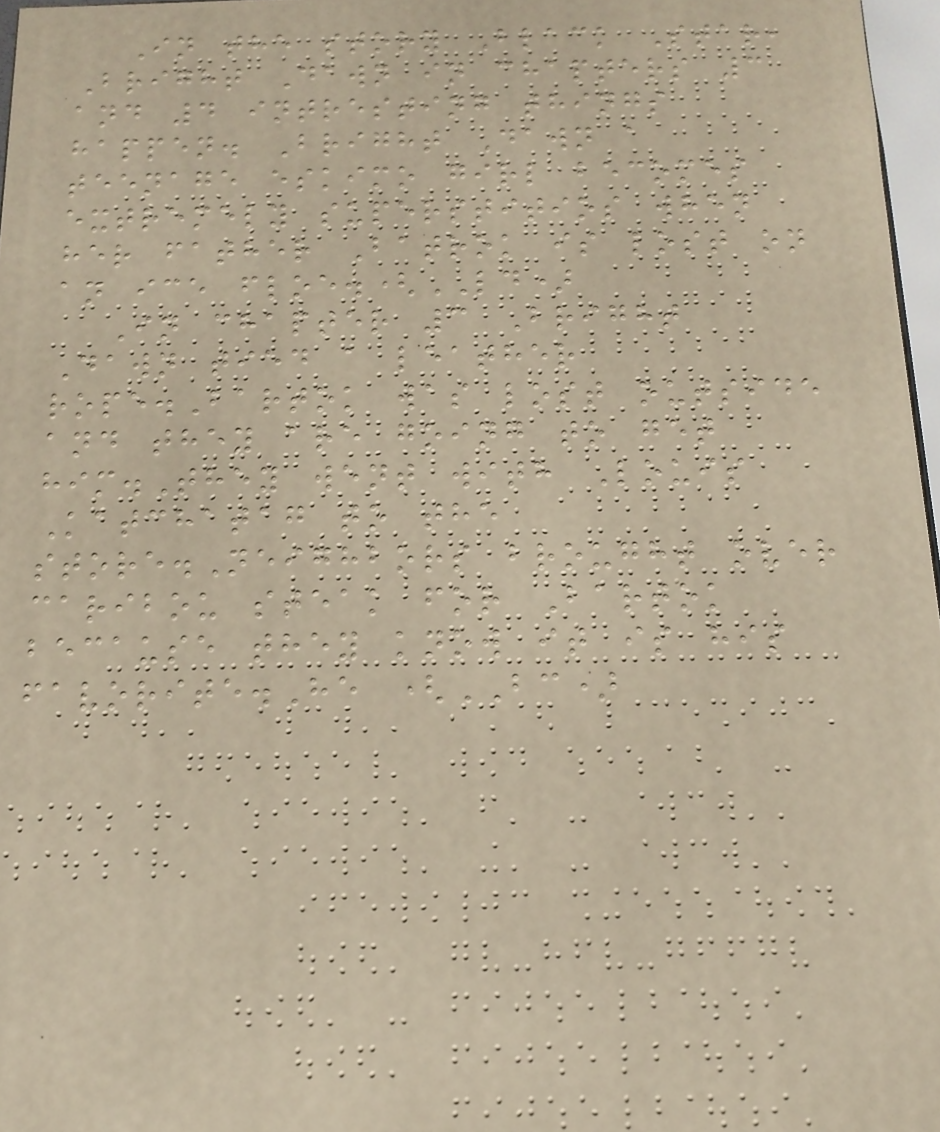In the story Black Star,
Bright Dawn in chapters 3
and 4 intresting things
happen. Bright Dawn a
teenage eskimo girl becomes
extremely superstitios when
her father Batrok is lost on
an ice floe.(LD)
In chapter 3 Bright
Dawn tied a leather
rope.Bartok was lost outside
and they are going to get
him.They went with Louis
Katchatag to the
store.Neighbors brought over
caribou steak for Bartok
because they know it is his
favorite.He (BC)
